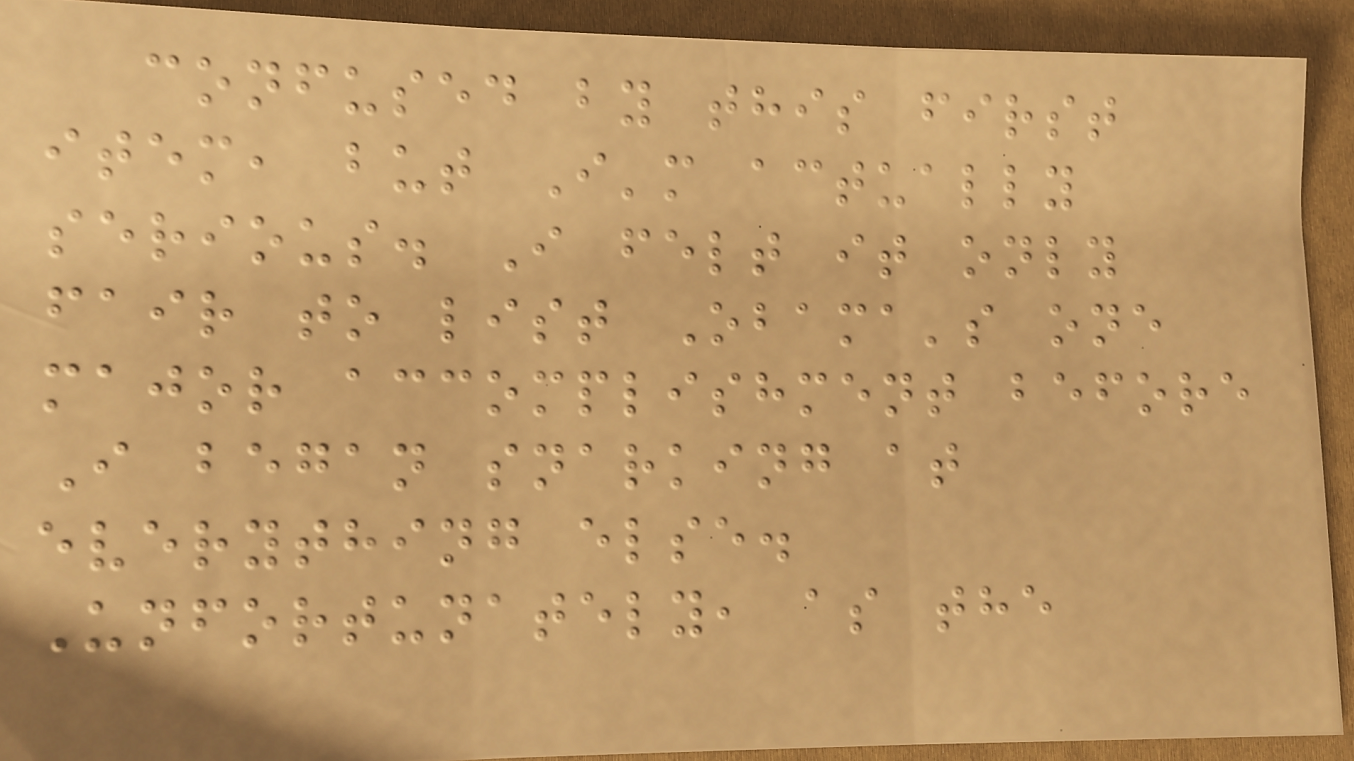confused by this first
item, but I'm actually
serious. I felt it only
fair to list Obama's one
major accomplishment before
I began snarking at
everything else.
Unfortunately, as the
